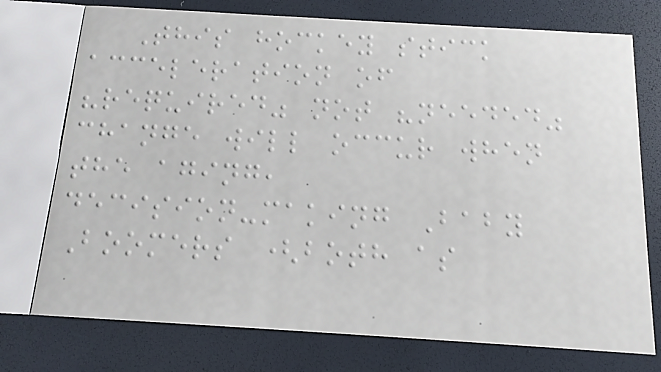This hockey stick
acceleration of
"required" not "needed"
change will occur when
the aging,
decision-making Baby
Boomers (both as
